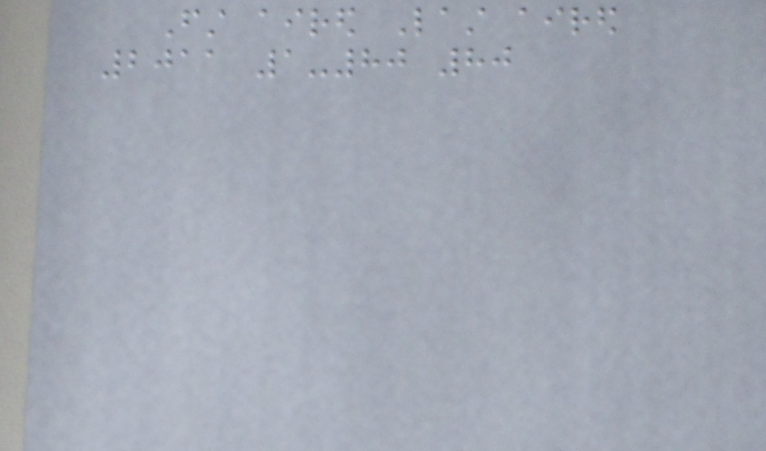First aired Last aired
2011 1-80 80
